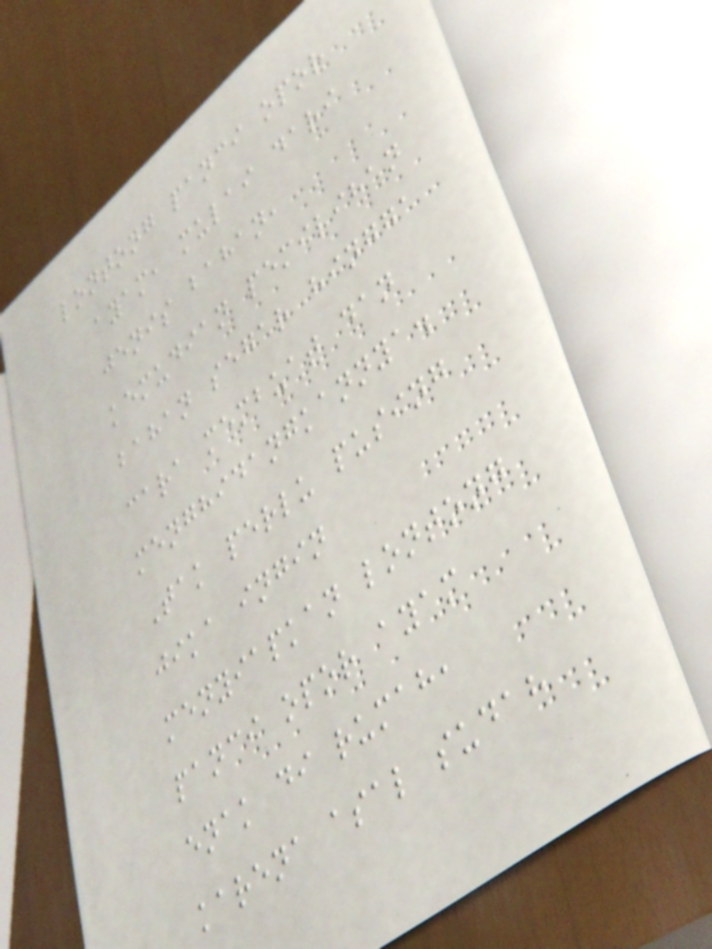lontong panci opor
ayam, mulai dari
jenis bahan,
kemudian pemilihan
bahan segar hingga
cara membuat dan
menghidangkannya.
Tak perlu pusing
jika ingin
menyiapkan lontong
panci opor ayam
enak di rumah,
karena asal sudah
